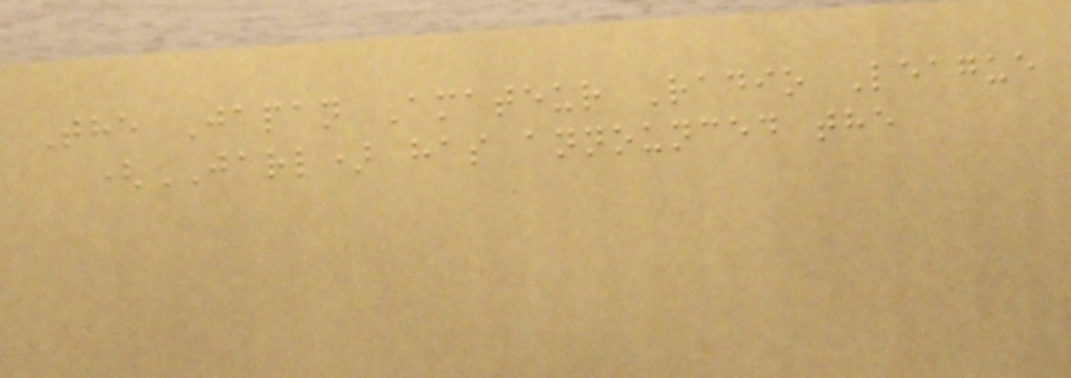The Japan Amateur Radio League
(JARL) has announced the
